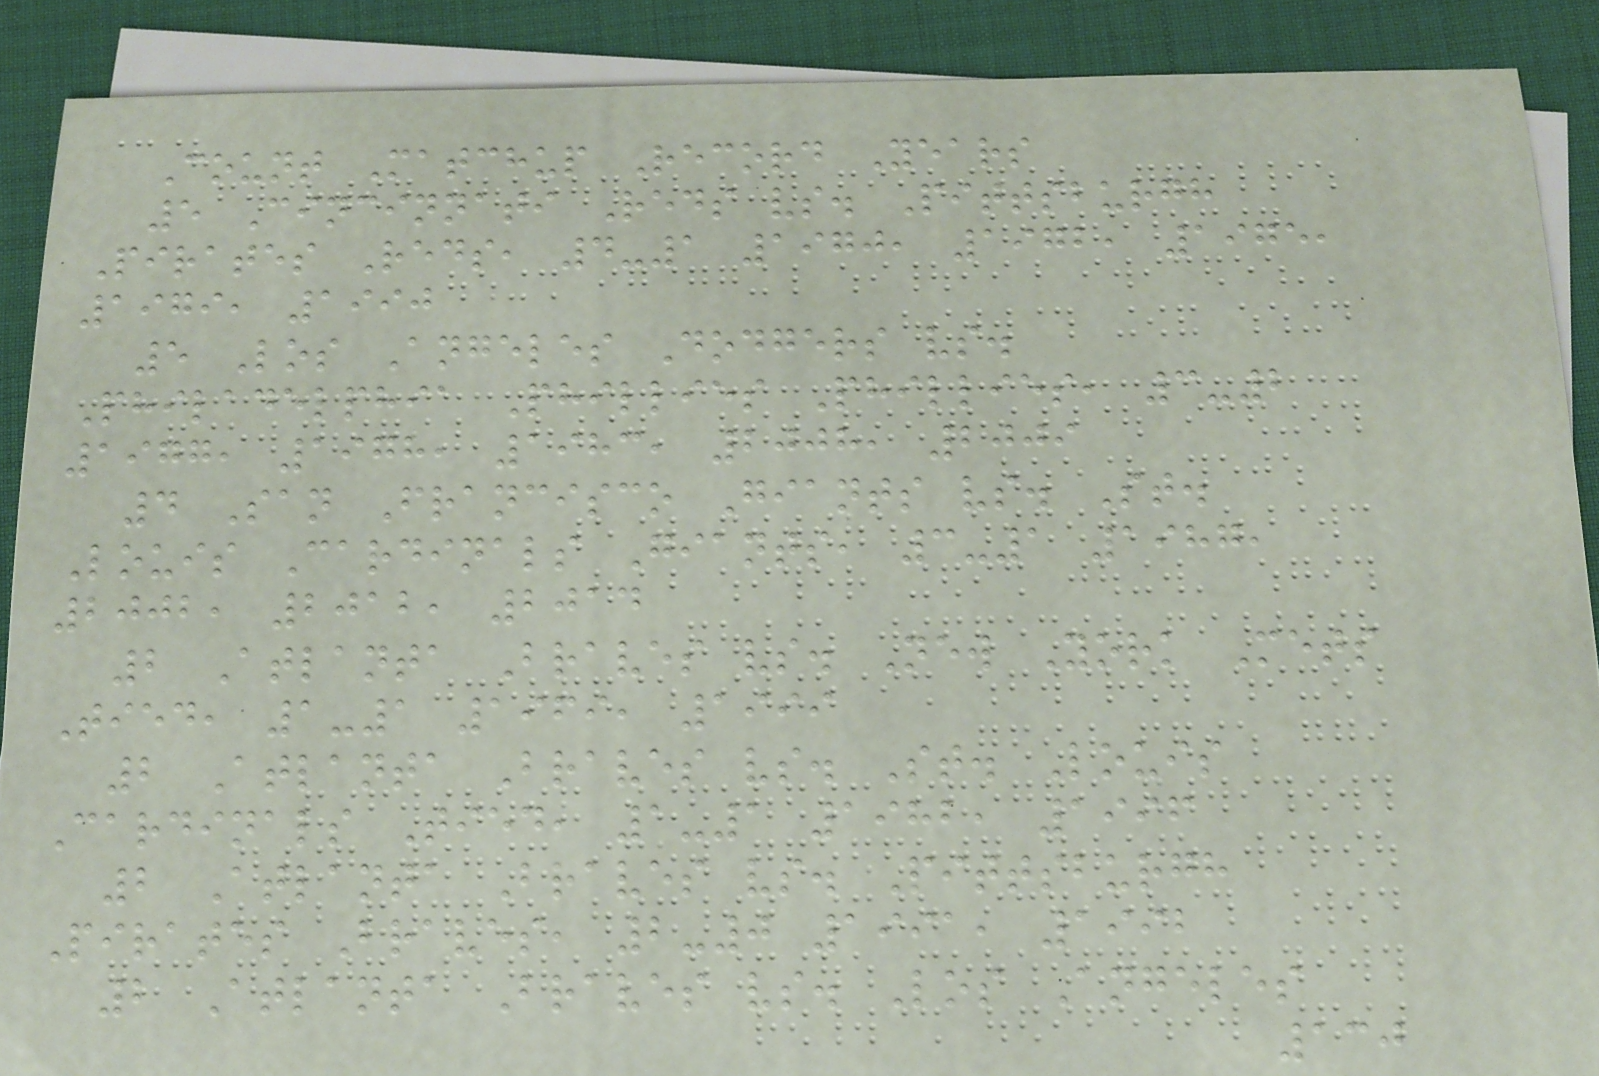Count Matchup Record Years
5 Cincinnati Reds vs. Pittsburgh
Pirates Reds, 4-1 1970, 1972, 1975,
1979, 1990
5 Los Angeles Dodgers vs.
Philadelphia Phillies Phillies, 3-2
1977, 1978, 1983, 2008, 2009
4 San Francisco Giants vs. St.
Louis Cardinals Giants, 3-1 1987,
2002, 2012, 2014
2 Atlanta Braves vs. New York Mets
Tied, 1-1 1969, 1999
2 Atlanta Braves vs. St. Louis
Cardinals Tied, 1-1 1982, 1996
2 Atlanta Braves vs. Pittsburgh
Pirates Braves, 2-0 1991, 1992
2 Atlanta Braves vs. Los Angeles
130
